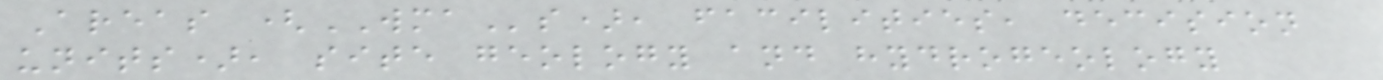Areas (WMAs), facilities, decision
units), site geology and hydrogeology
